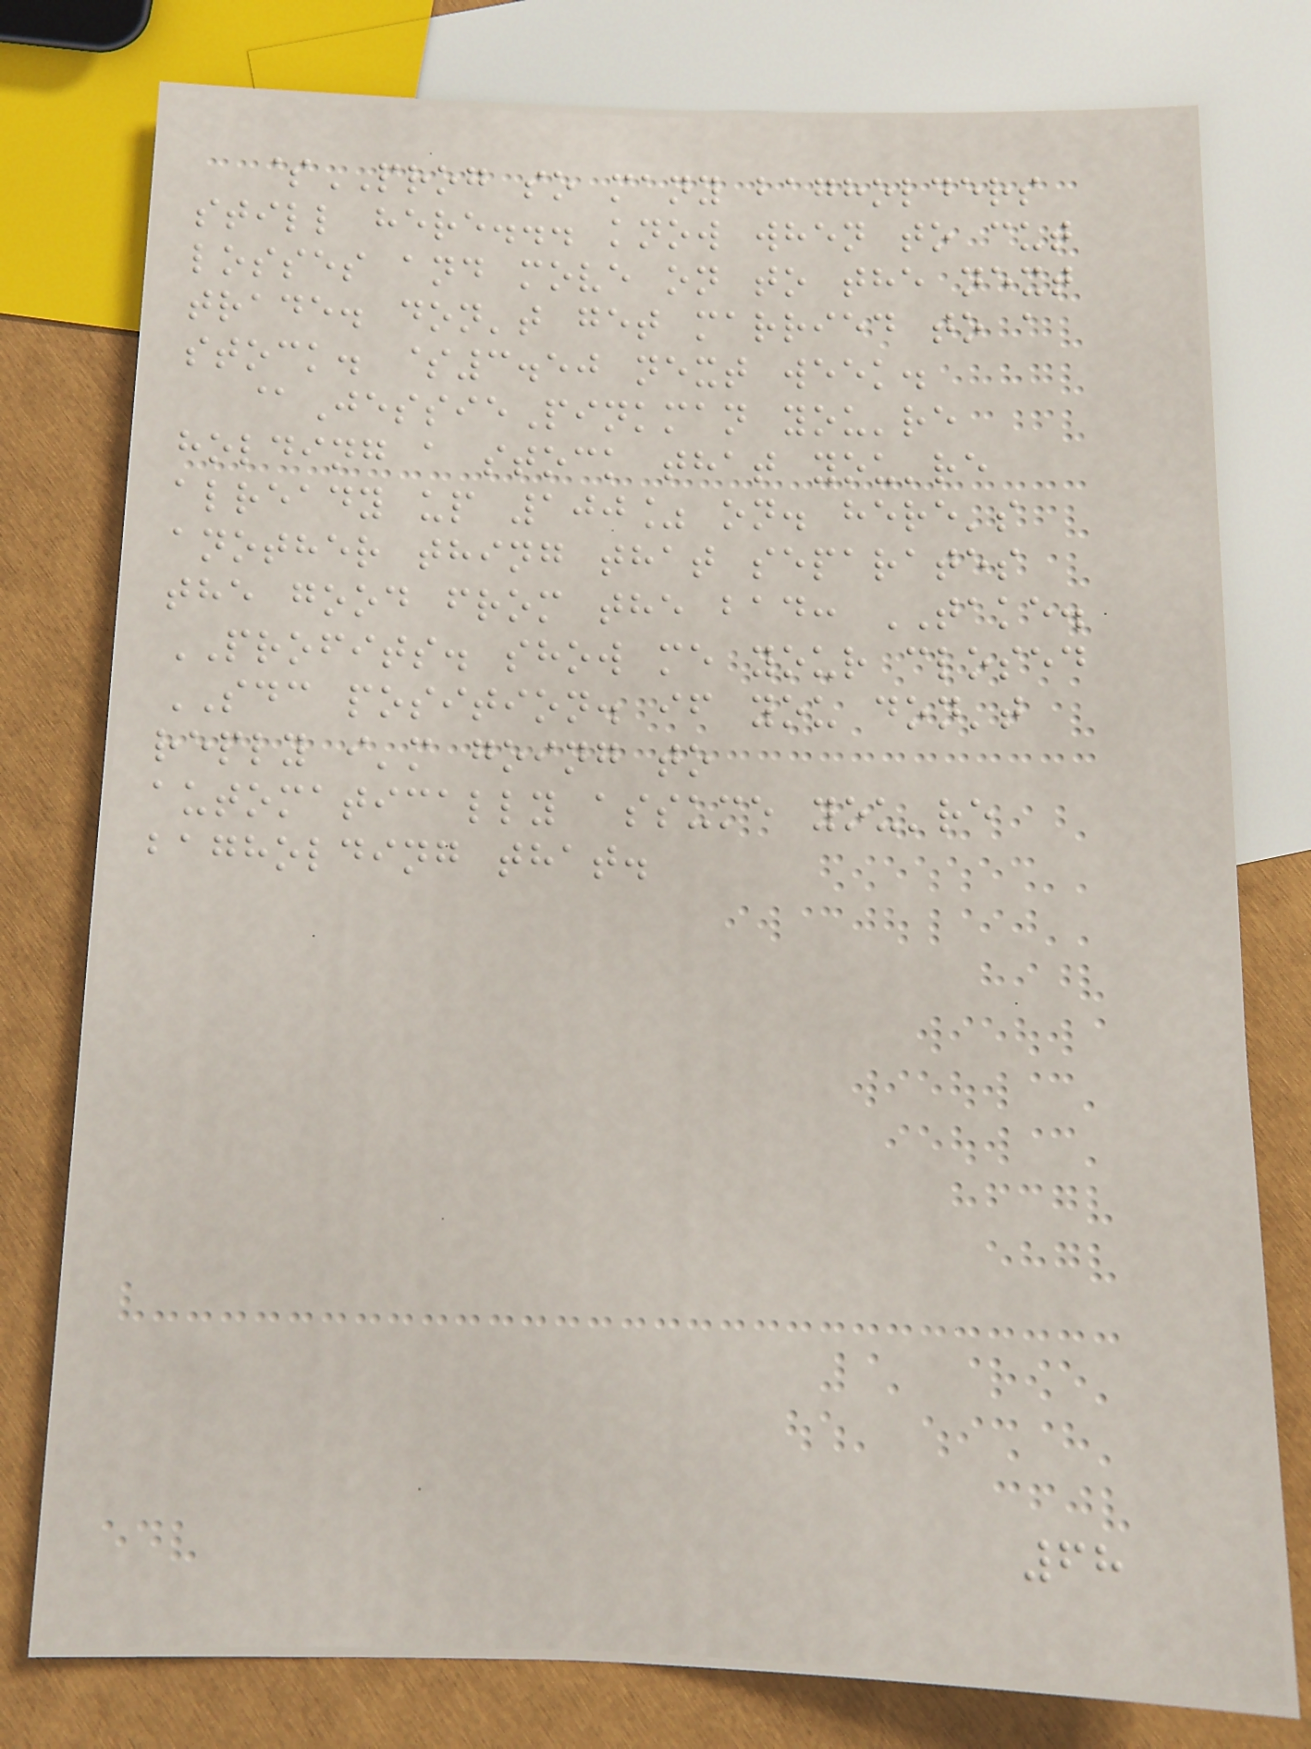$PROG so many bagholders
still here... know when to cut
losses and move on to the next
trade. don't get married to a
stock. $3.50 next week.
@JessiePinkman you're
holding a stock that you're
already up 100% on. here's
another thing that separates
the good from the bad: TAKE.
PROFITS. show me your closed
SDC position. if you don't
reply i'm going to
automatically assume you're
bagholding that.
68
